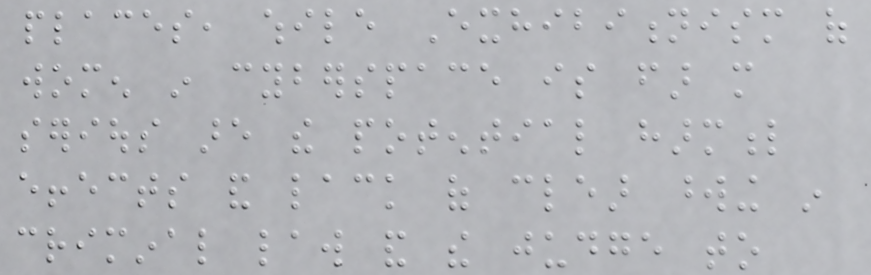places, while Exhibitionism of
women in cyberspace is far more
serious are the potential harmful
effects and lack of clear wording in
criminal law and the judge to
